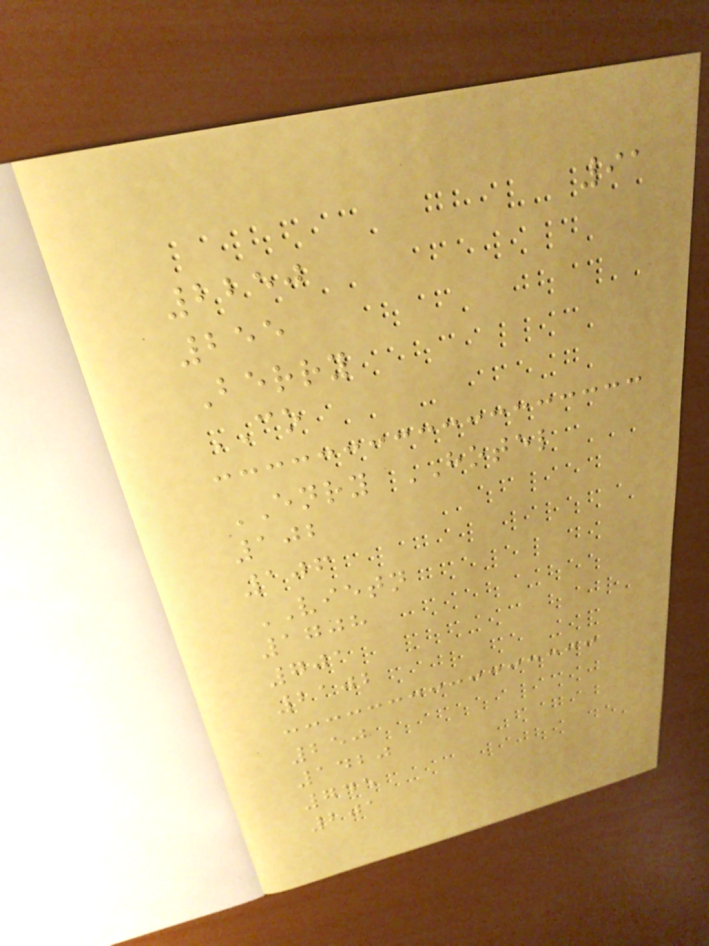91
2250
255
Berry
CO
ENRY HOTEL
102
106
VIETN
1708
701
2102
250
1420
745
201
